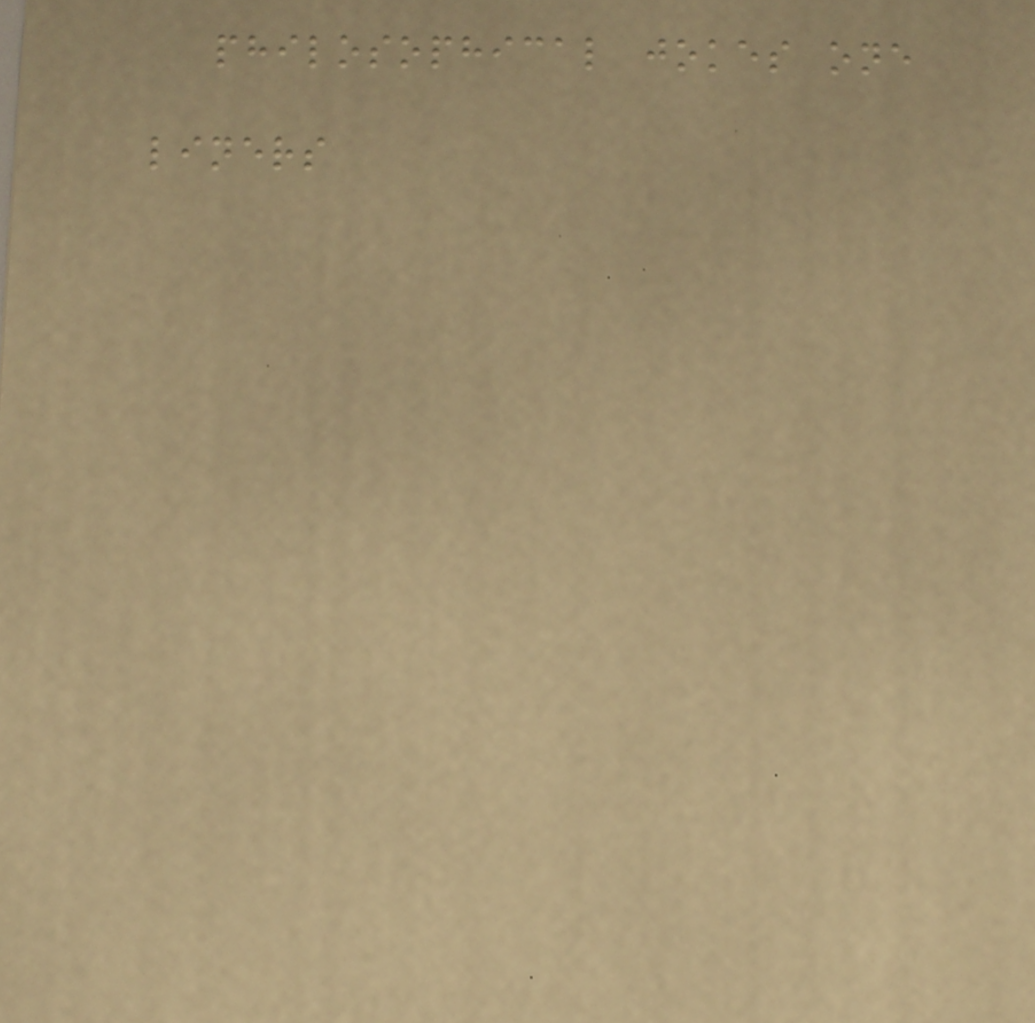philosophical jokes one
liners
